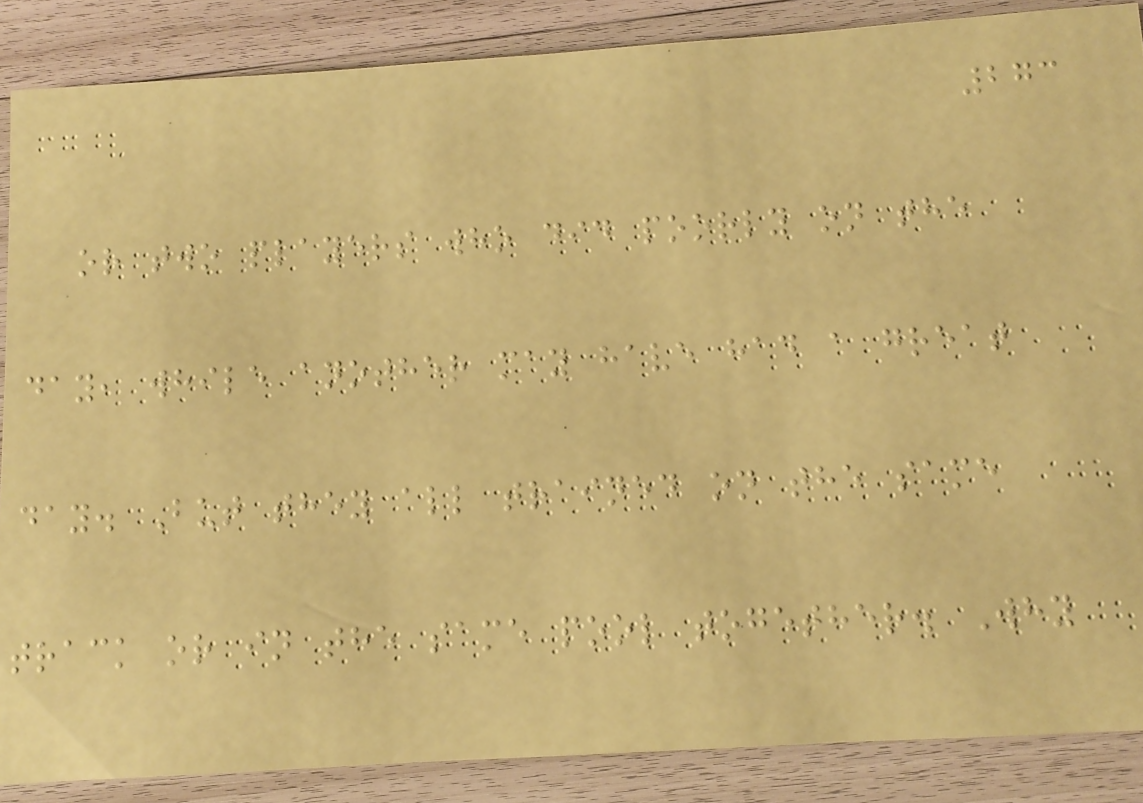273
or two players who did poorly on the
day, while another may have had a great
day. But they all trained on the same
track or in the same pool together. Why
